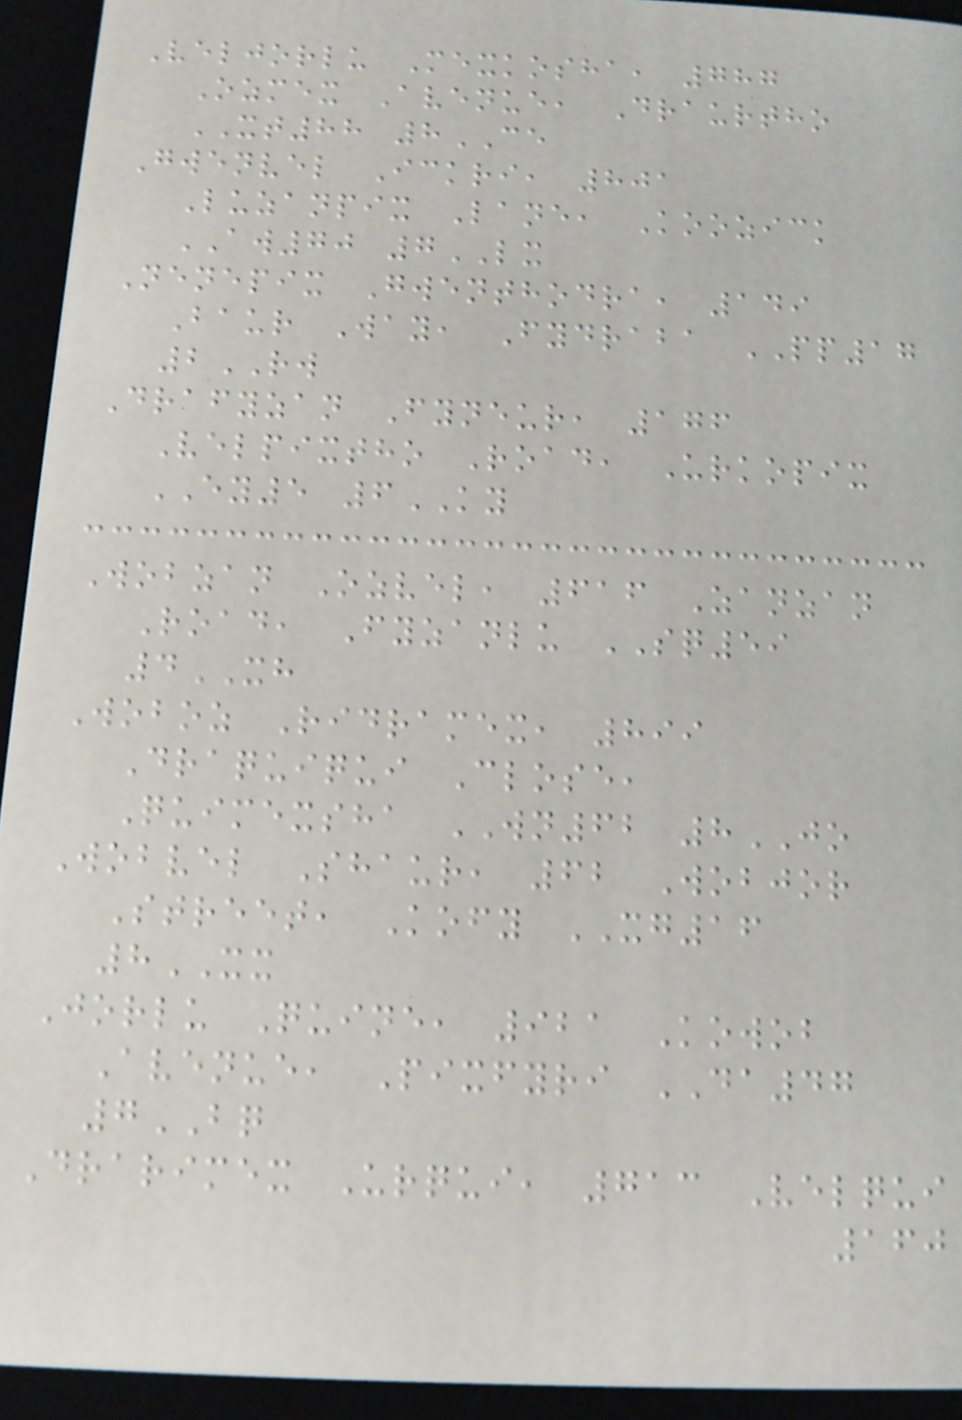Veljorlu Mexkosha, 787
Ozmex Avenue, Draurtho
XT88 8CE
Gwenvel Ickri, 801
Luzanpix Lane, Koozick
AW70 7LX
Nenepix Gwenthodra, 149
Baur Way, Fydraba PP17
2RW
Drafyzan Fyneur, 176
Velpixtho Road, Urkopix
EY5 6KY
Wobzan Ozvel, 616 Zanzan
Road, Fyzanlu SQ59
4XH
Woboz Ridramex, 899
Draquiqui Close,
Quimexsha WN62 8JO
Wobvel Shaur, 62 Wobjor
Street, Kofy XG16
8XX
Jorlu Quine, 921 Kowob
Avenue, Pixfyri DA47
7BQ
Drarimex Urqui, 713 Velqui
160
